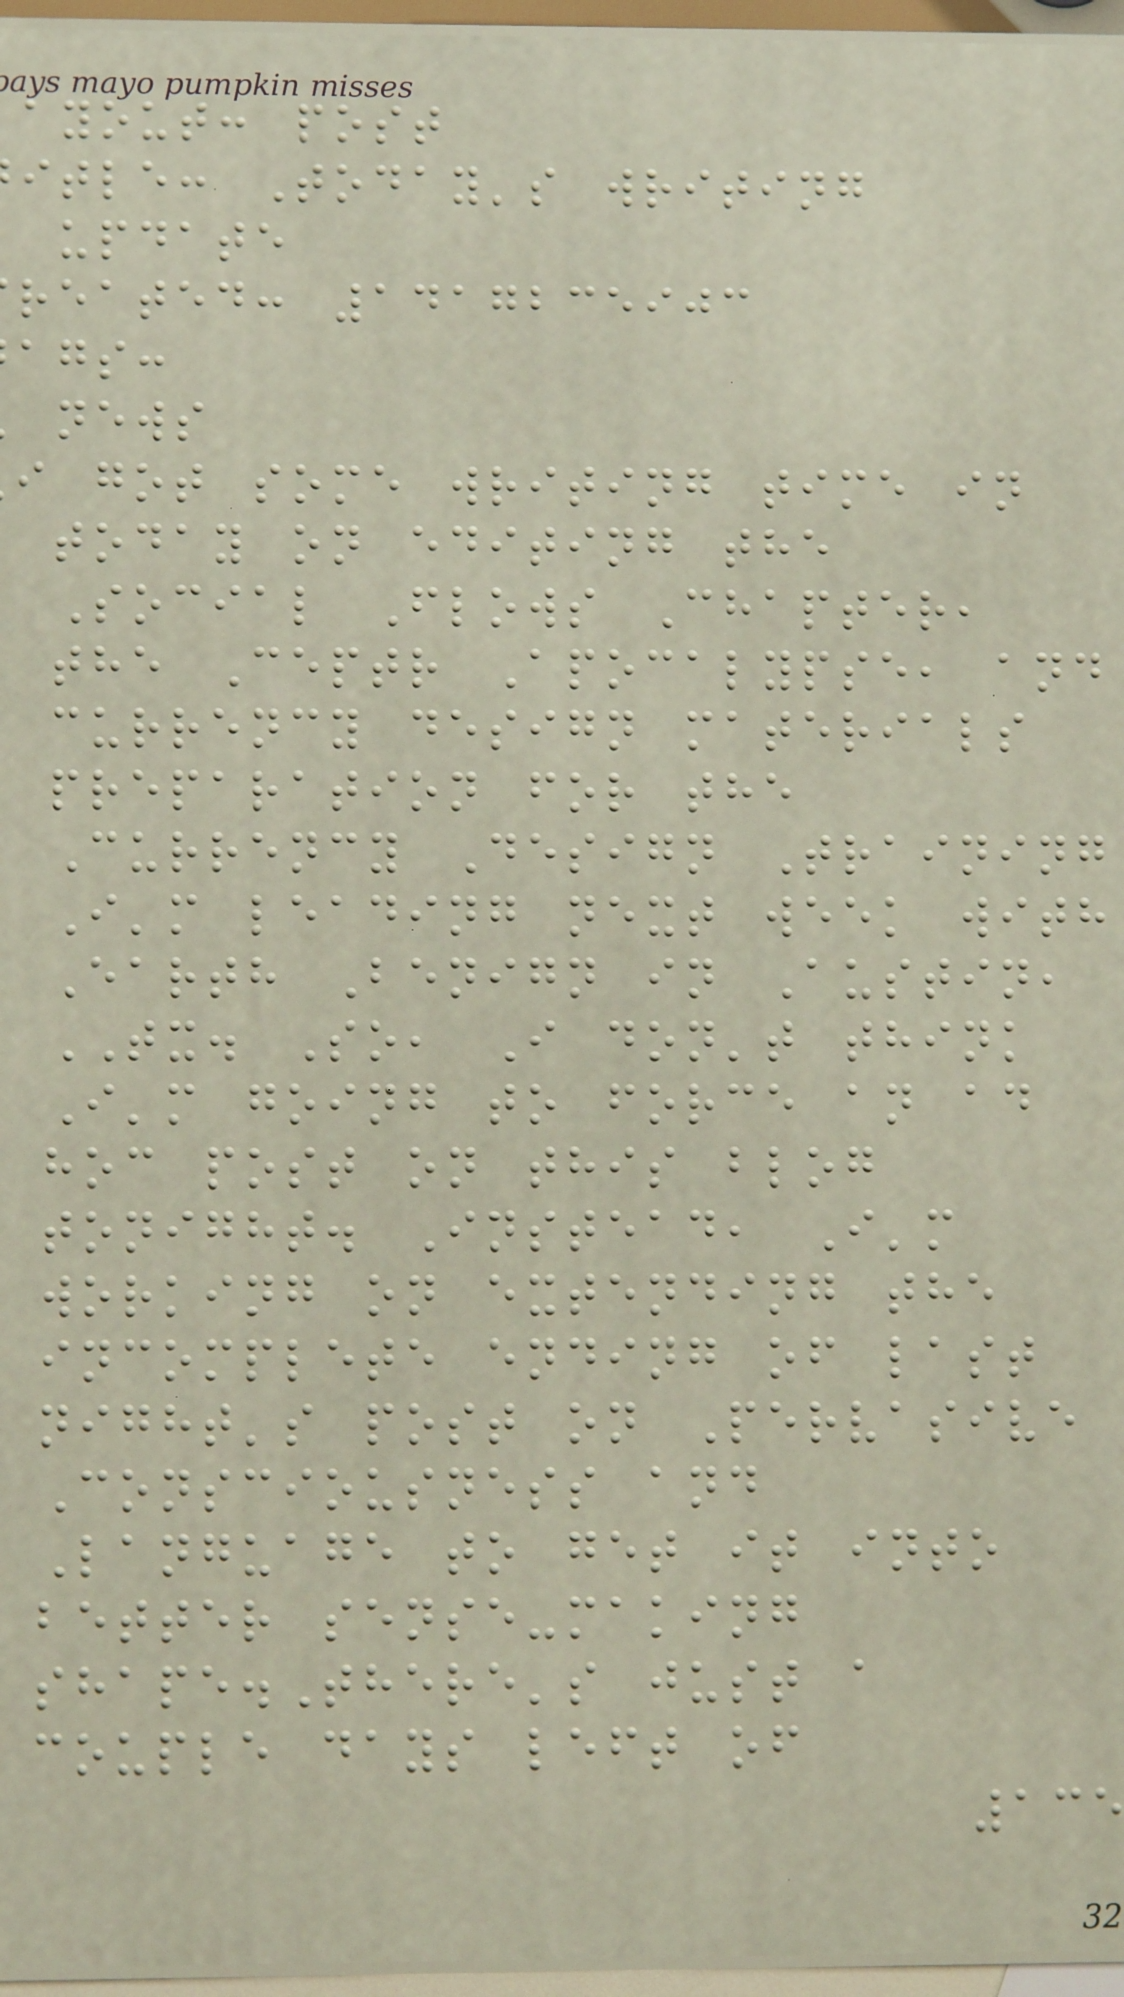ayout: post
itle: Today's writing
update
reated: 1417235903
ags:
news
i got some writing time in
today on editing the
Social Flows Chapter,
the Ceptr Apocalypse, and
currency design materials
preparation for the
Currency Design Training
I'm leading next week with
Earth Benign in Austin,
TX. So, I don't think
I'm going to force an ad
hoc post on this blog
tonight. Instead, I'm
working on extending the
incomplete ending of last
night's post on Pervasive
Consciousness and
Language to get it into
better sense-making
shape.There's just a
couple days left of
135
